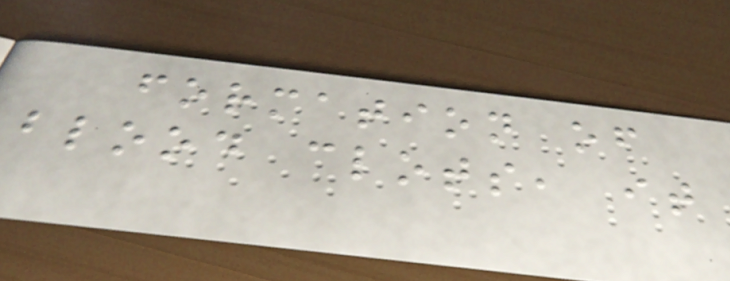formation of
blood clots, it
